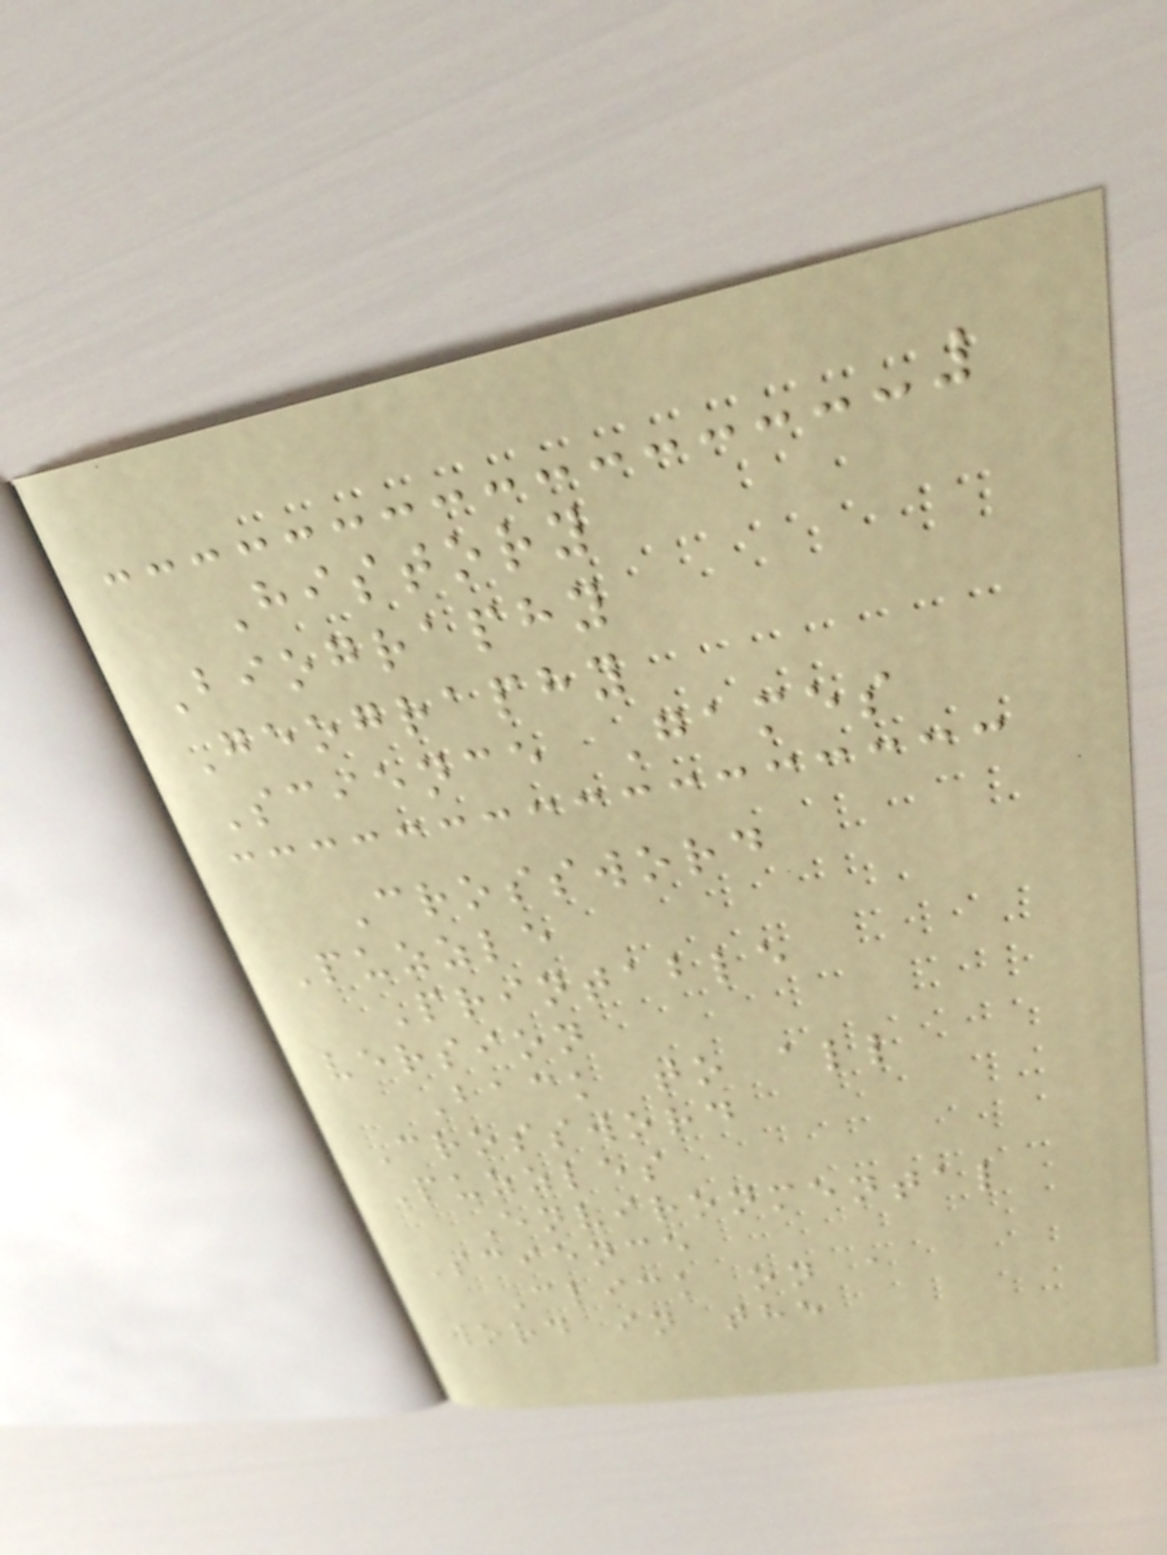History
Biography
Geography
Science Games
Crossword
Puzzle
Printable
version
Back to all
Crossword
Puzzles
Environmental
Science
Click on a
word in the
